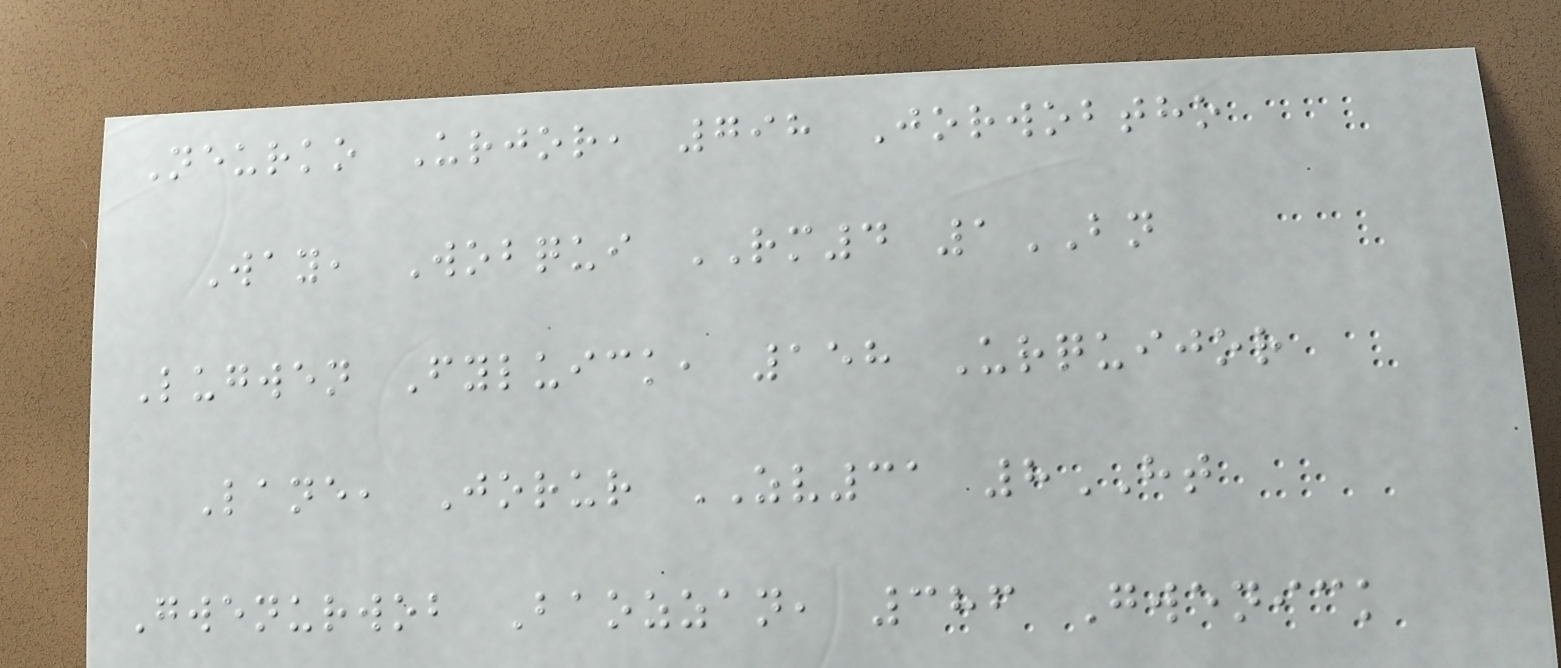Neurko Urjor, 798 Jorwobtho
Way, Wobqui RM4 1BN
Lugwen Fyluick, 158 Urquijor
Lane, Jorur ZV31 8HT
Gwenurwob Baozzan, 386 Gwenick
